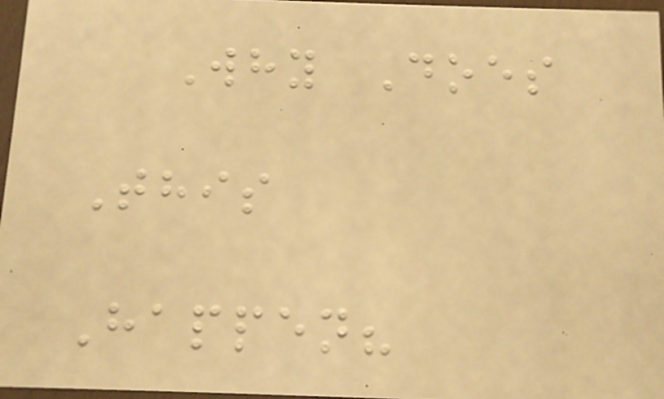Why Does
This
Happen?
